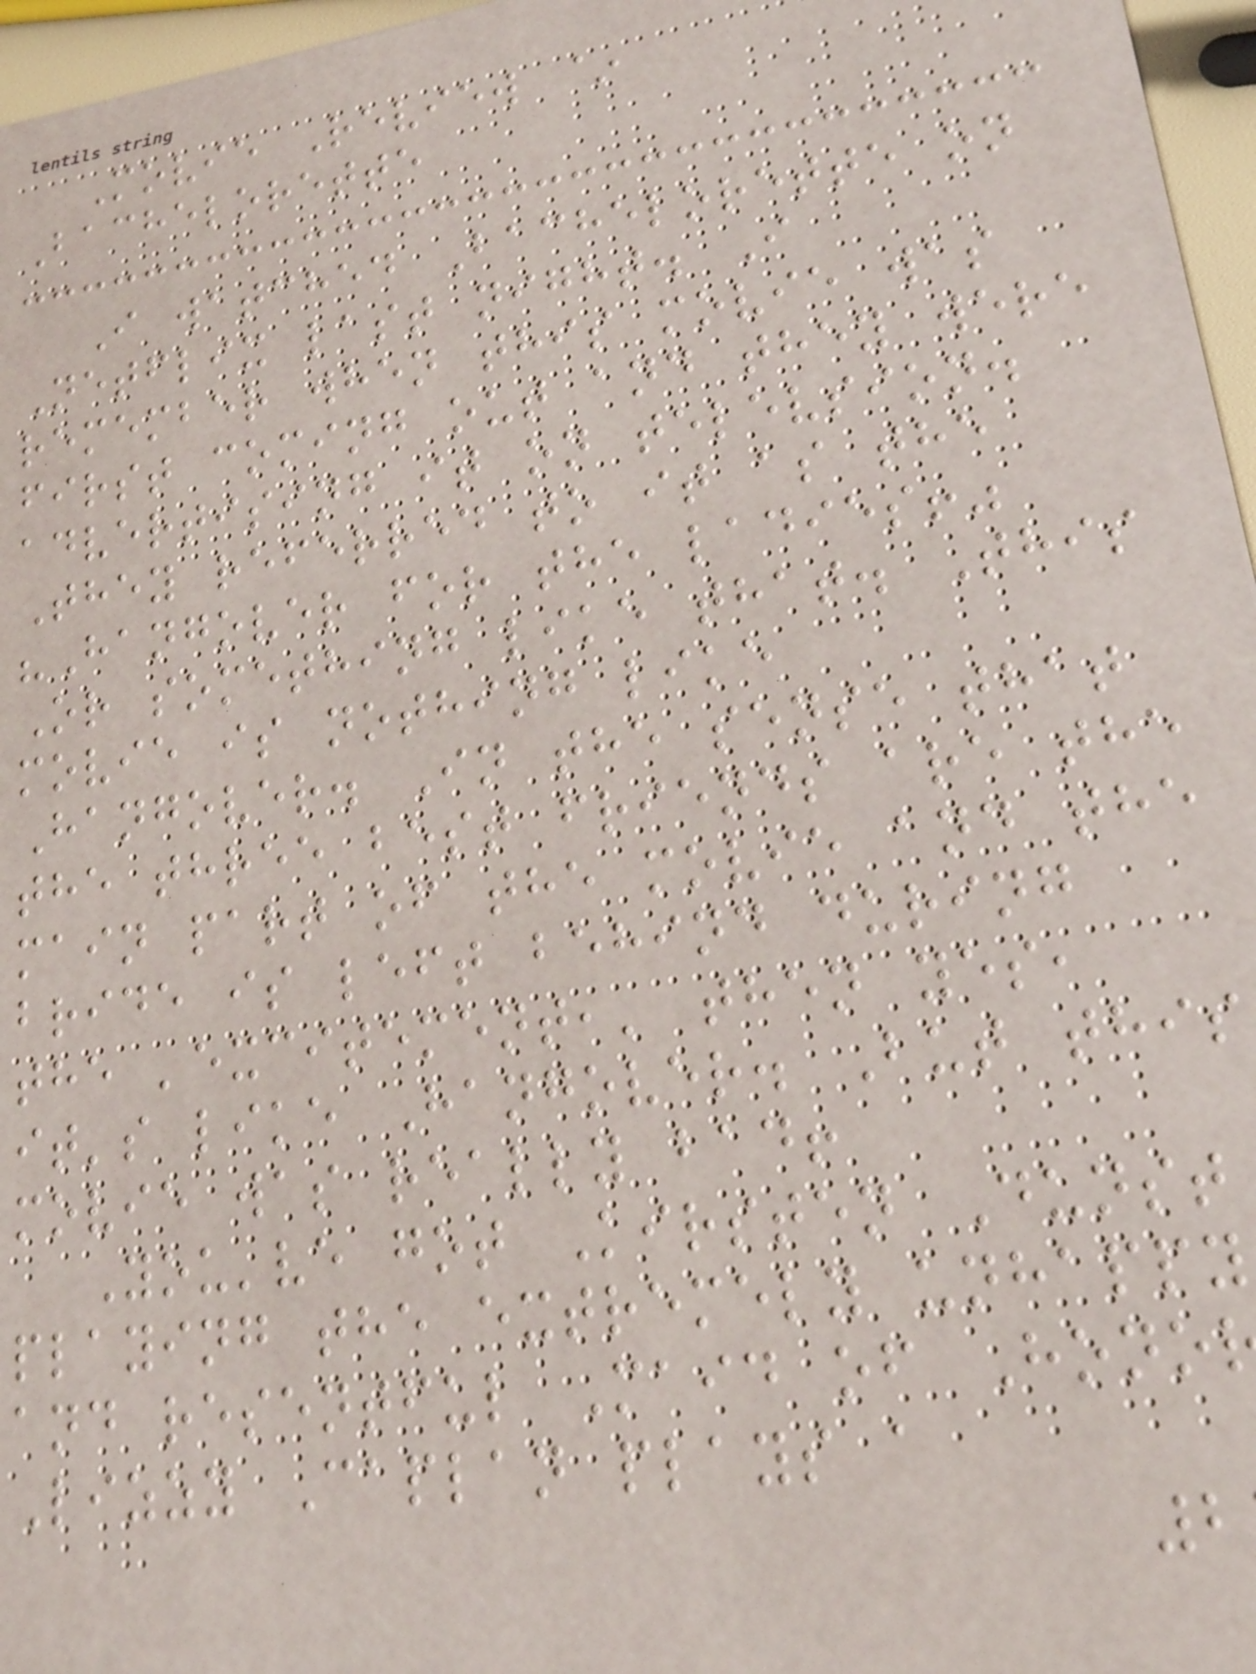Movie Review ~
Bachelorette
I watched Bachelorette on
Netflix last night. I
remember when this movie was
first coming out and they were
advertising it on televsion.
They referred to it as the
"Hangover for the ladies!"
Or something like that. This
movie is nothing like
Hangover. In the sense that
the three best friends are the
main part of the movie and the
bride is left behind during
the 'excitement,' then yes,
it's like Hangover. But this
movie was really bad!
You've got Kirsten Dunst
playing the extremely unhappy
and resentful Maid of Hono
Lizzy Caplan plays a
